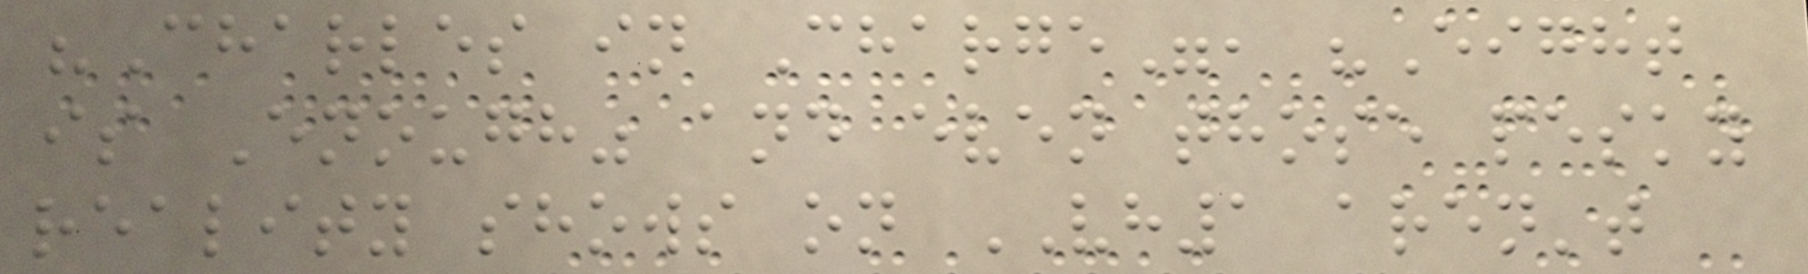"Charles in Charge", "Eight
is Enough" and even those pesky
reality shows on VH1 aren't
